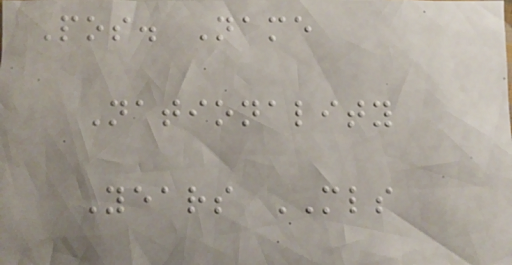Pos. Name
Nationality
Years MLS
